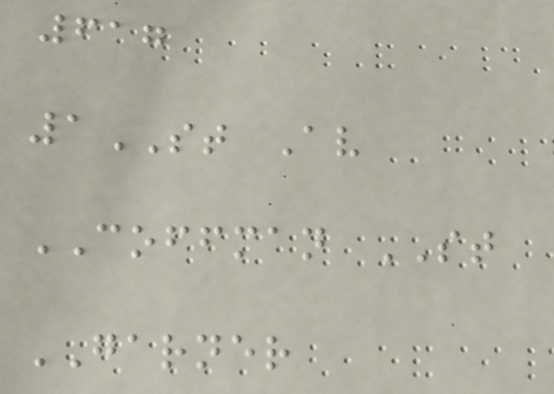617
1ST Av
COFFMAN ST
GARNER
